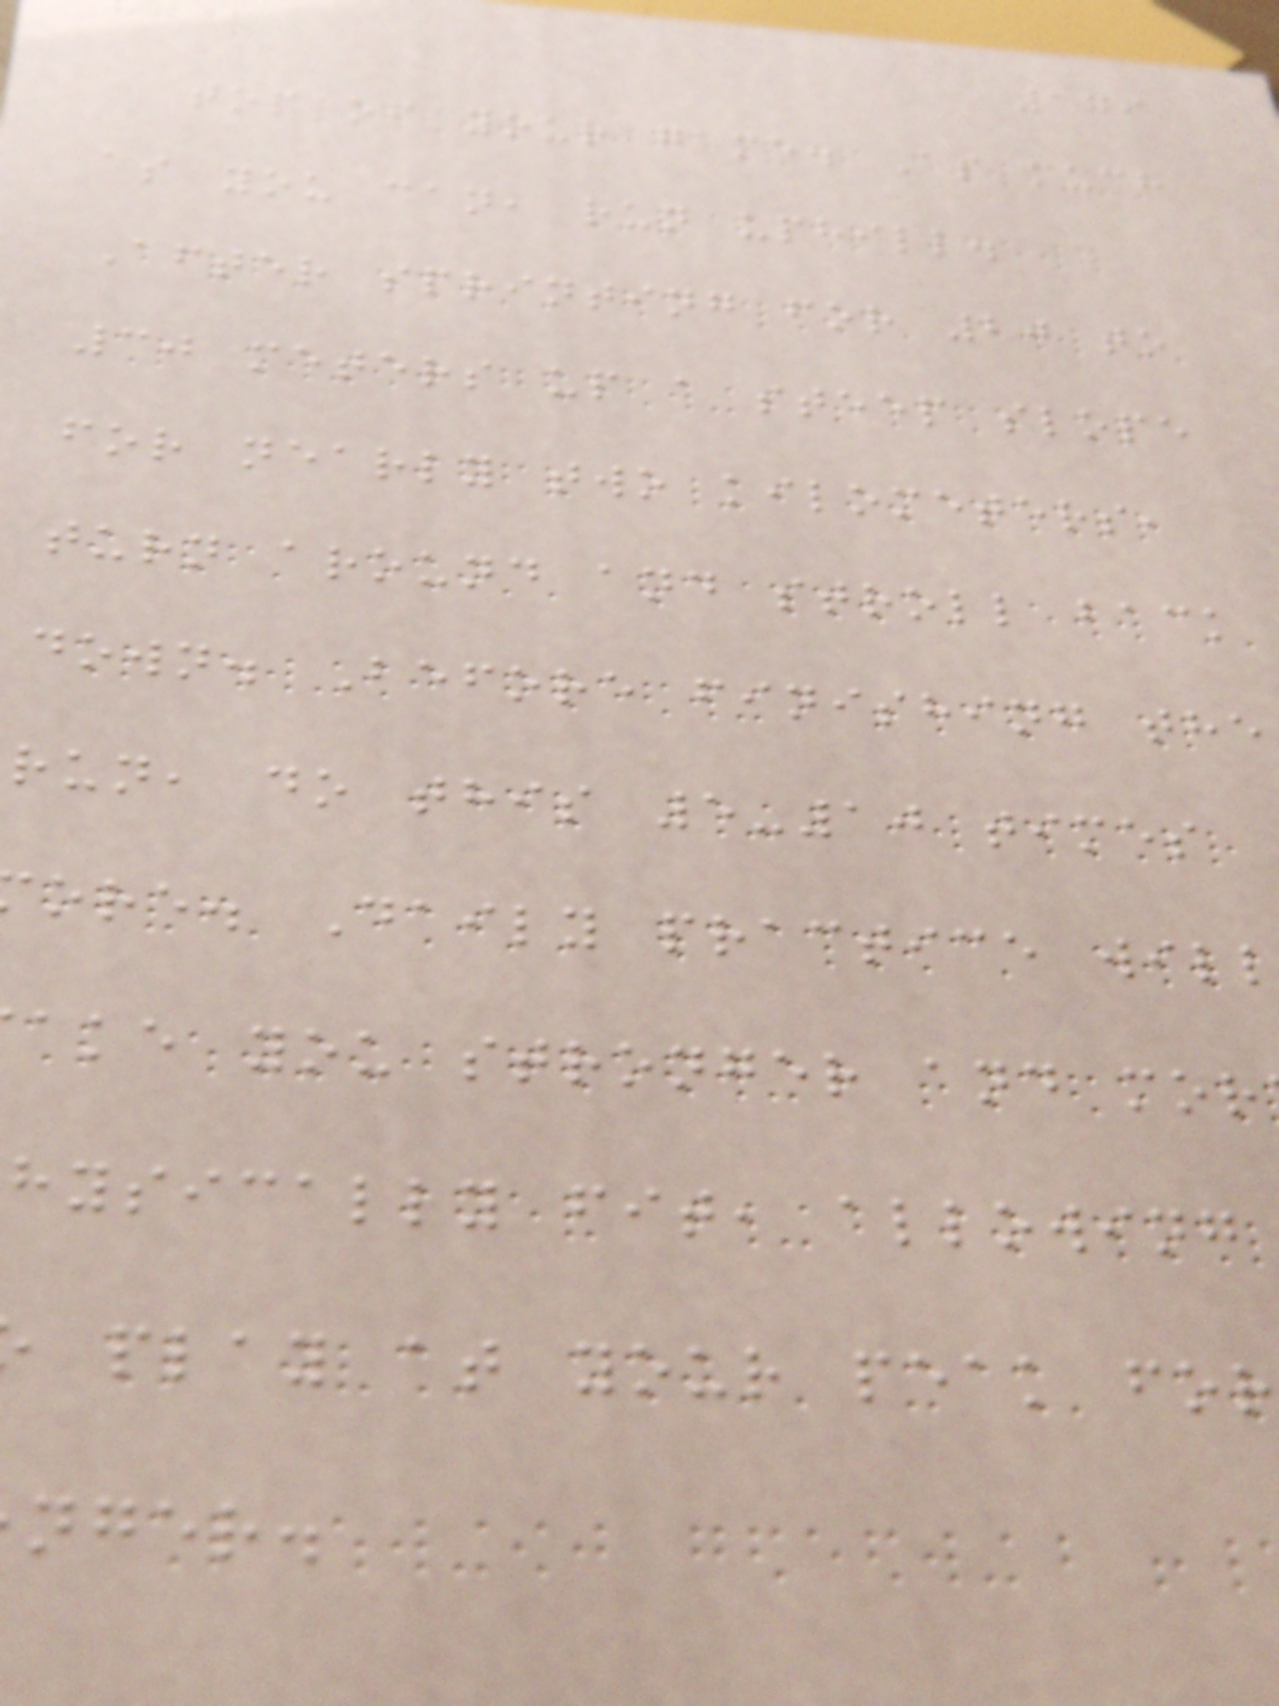179
top of your game. As much
as you can, run uphill.
After sprinting for 20 to
30 meters up a steep slope
for nearly two kilometers,
turn around and stroll back
down. Before finishing the
run, do this 5-10 times
ore. Daily practice will
ake you stronger and mor
hysically fit, allowing
play at your peak for
nger.
